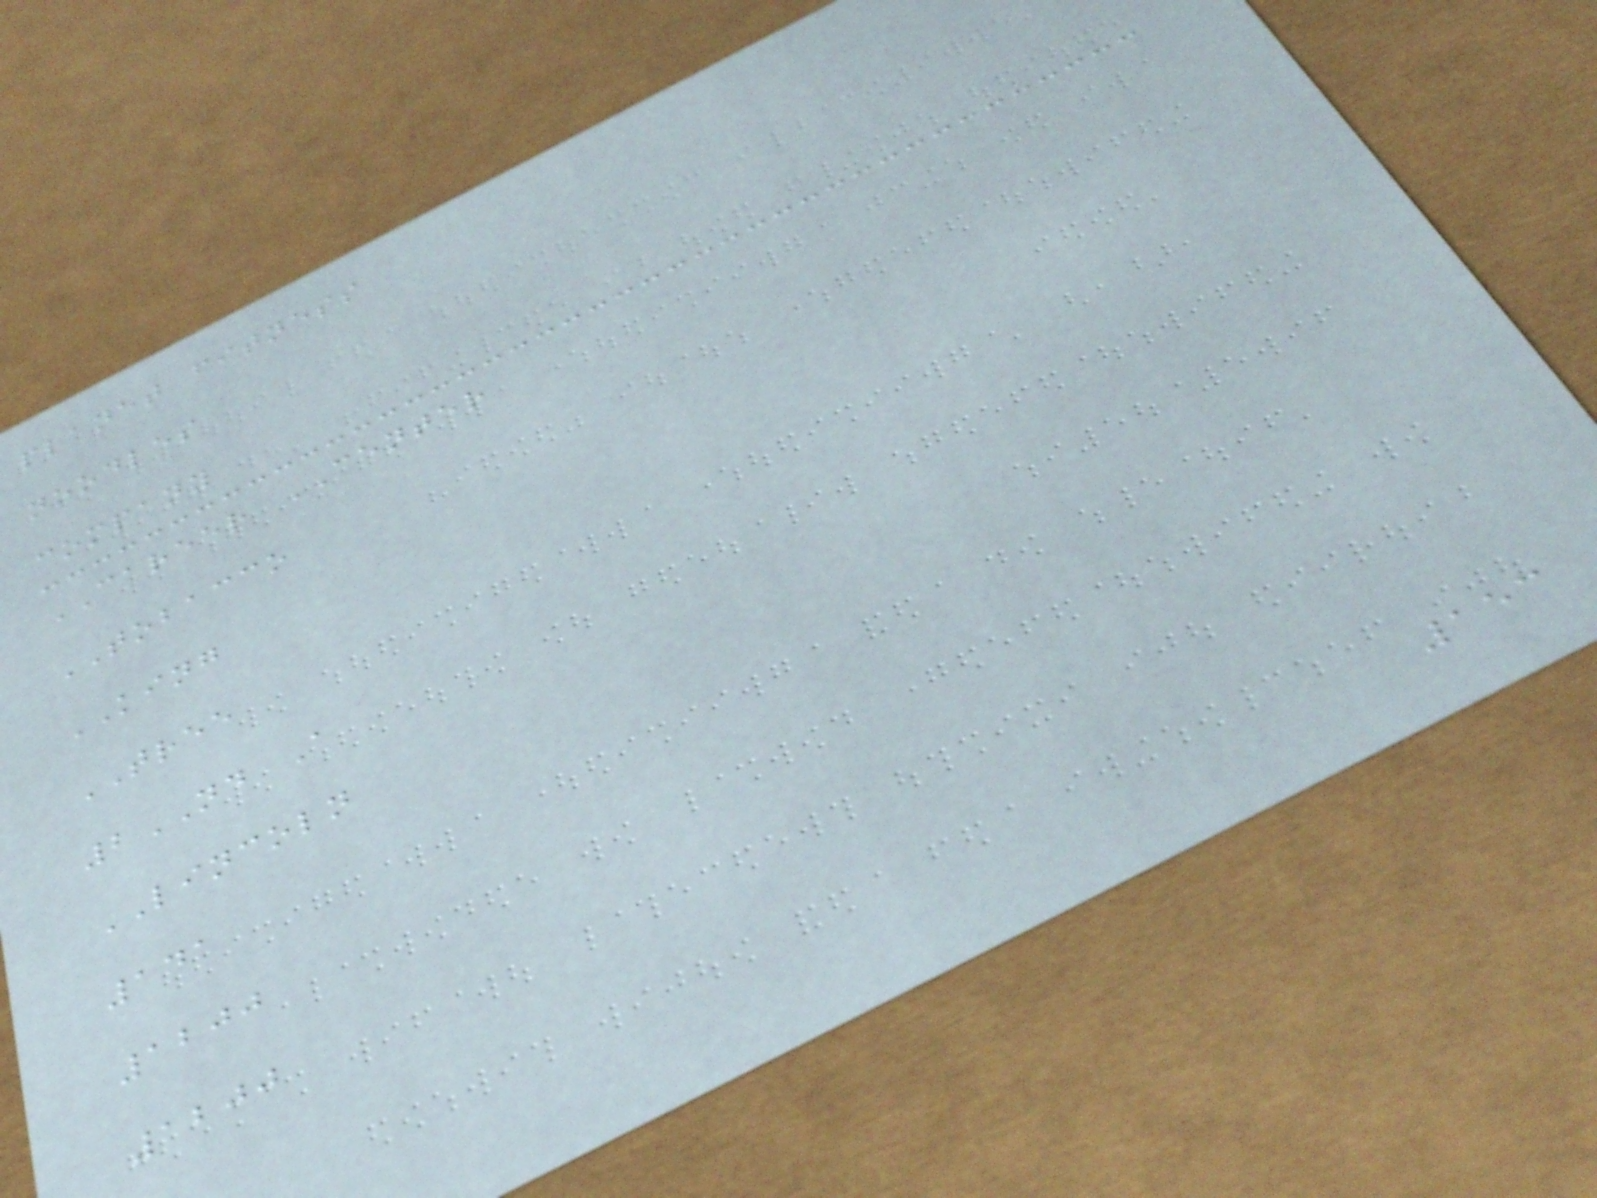planet fitness
noodles
company
CAREER CENTER
TOBACCO
KING
TREE
2ND A
LINCOLN
141
1200
1200
153
